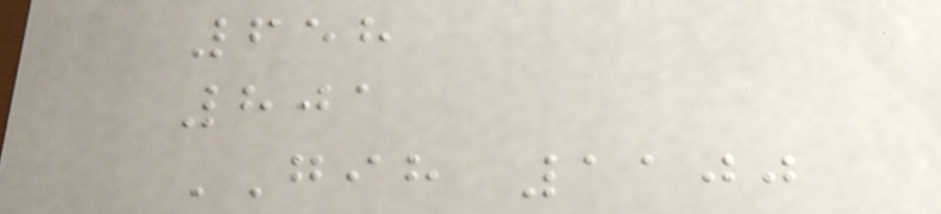658
801
GIH 1100
